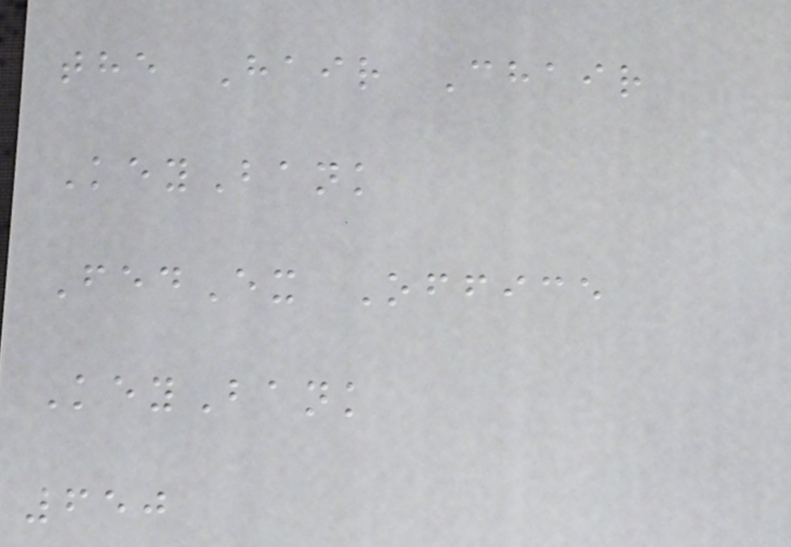the Hair Chair
KeyBank
FedEx Office
KeyBank
650
